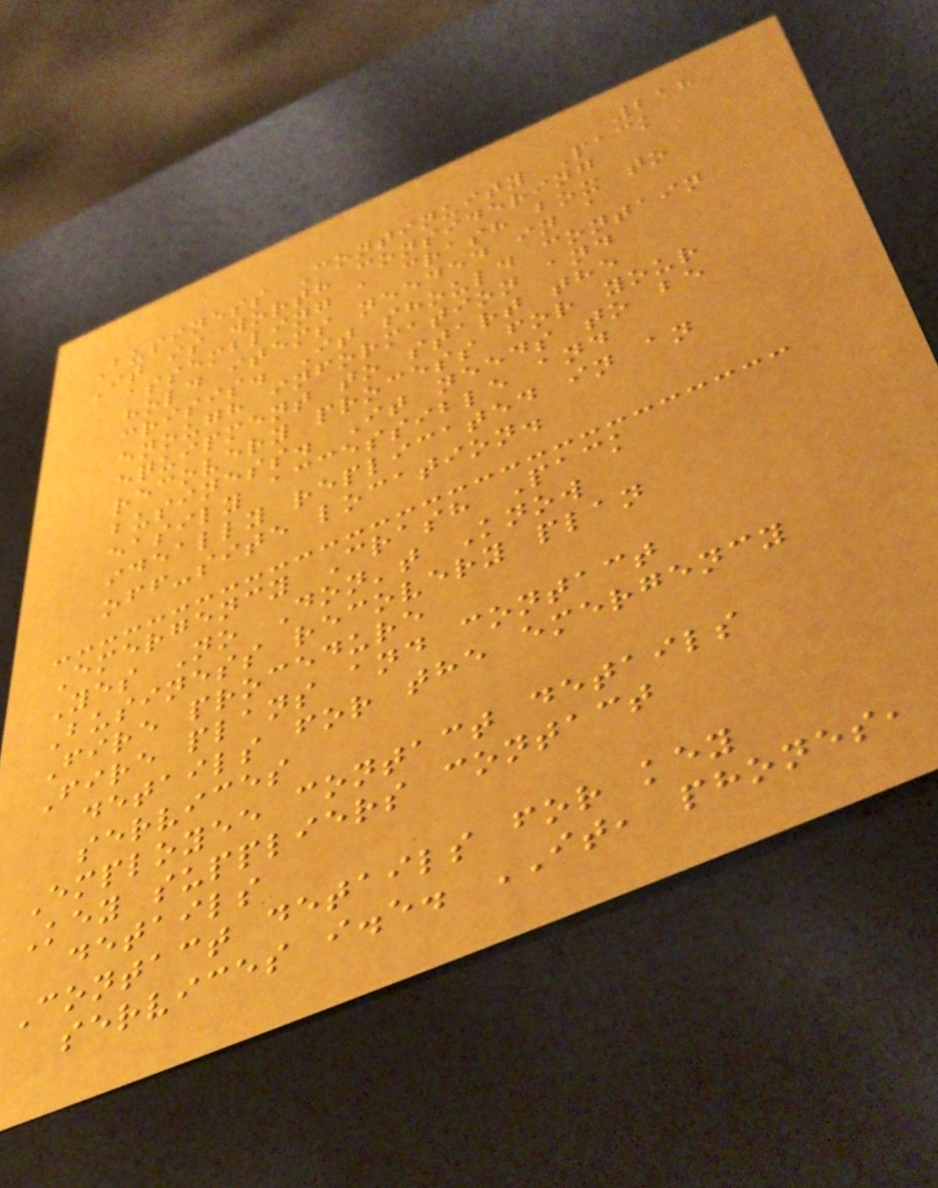218
Business Continuity Pack
It is worth considering
assembling a crash box to
hold items needed in a
crisis. It should contain
enough information and
equipment to start the
recovery process for your
business. It needs to be
easily accessible and
ideally replicated in an
off-site location.
Emergency Crash Pack
Yes No Don't Know
Business recovery plan
Fire procedure
Fire plans and contact
details for the emergency
services
Employee contact details
Key suppliers contact
details
Contact details for key
services i.e. IT, phones,
